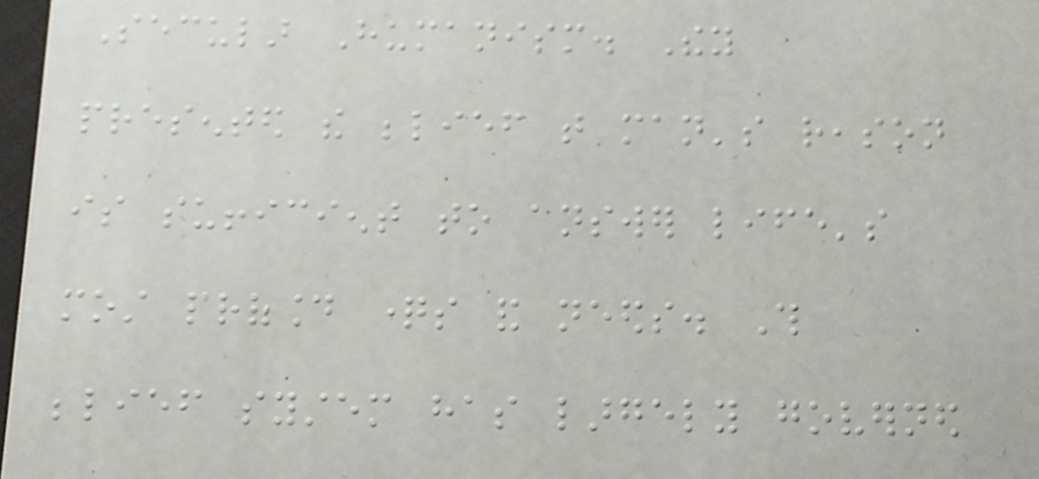Secular Humanism. They
presented the belief that man's reason
is sufficient to answer life's
most profound questions and needs. This
belief system has largely governed
